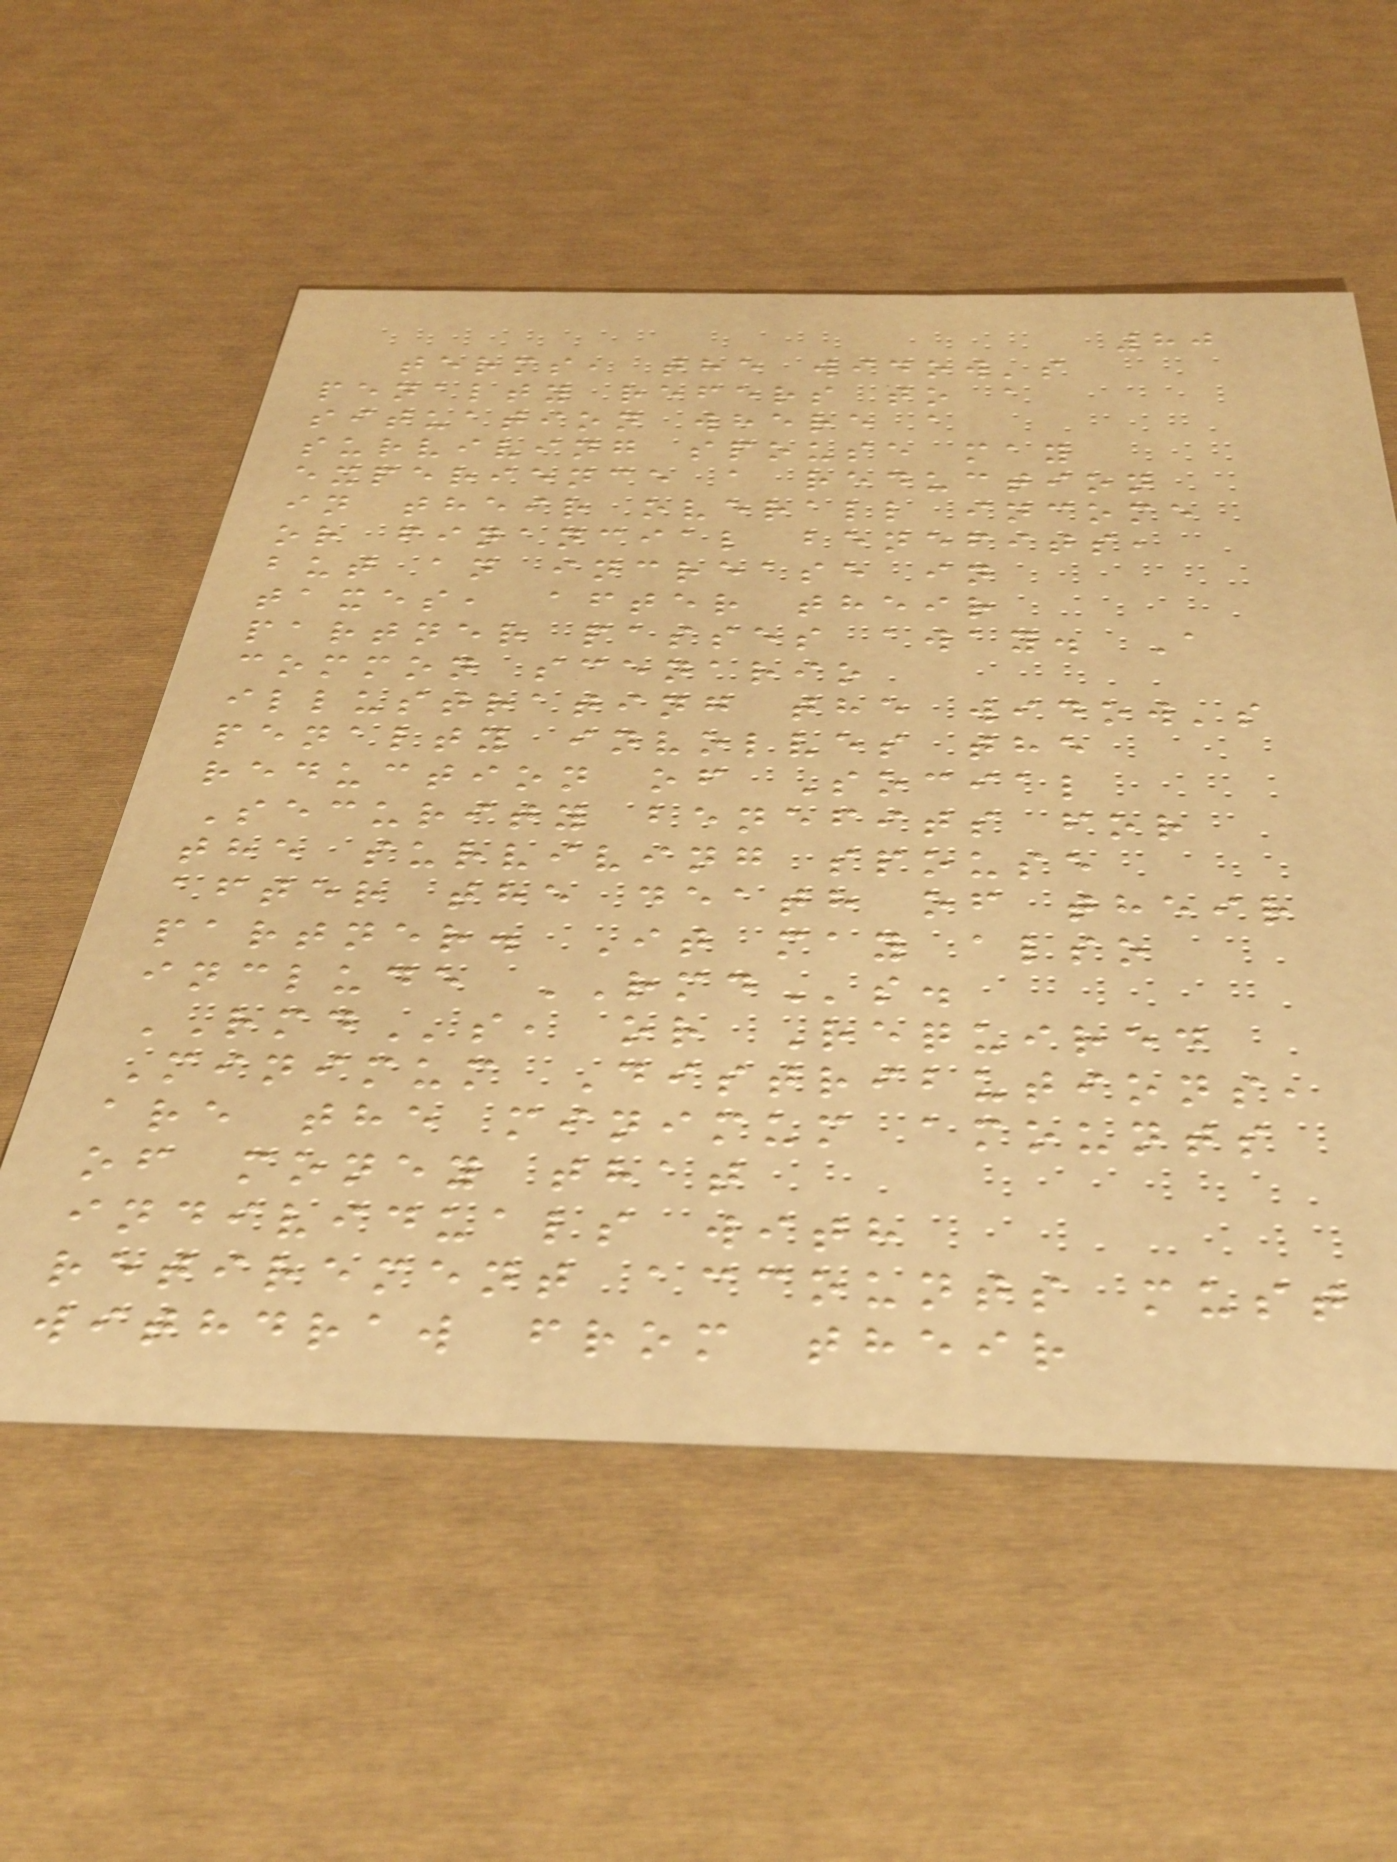80
terms, the widow's
penalty refers to a
situation where a
surviving spouse may
experience a reduction
in their overall income
or financial benefits,
but an increase in
taxes, after their
partner passes away. A
common scenario
illustrating the widow's
penalty involves the
reduction of Social
Security benefits for
the surviving spouse
after the death of their
partner. It may also
include RMDs.
RMDs, or Required
Minimum Distributions,
are the minimum amounts
of money that
individuals with
retirement accounts must
withdraw from their
